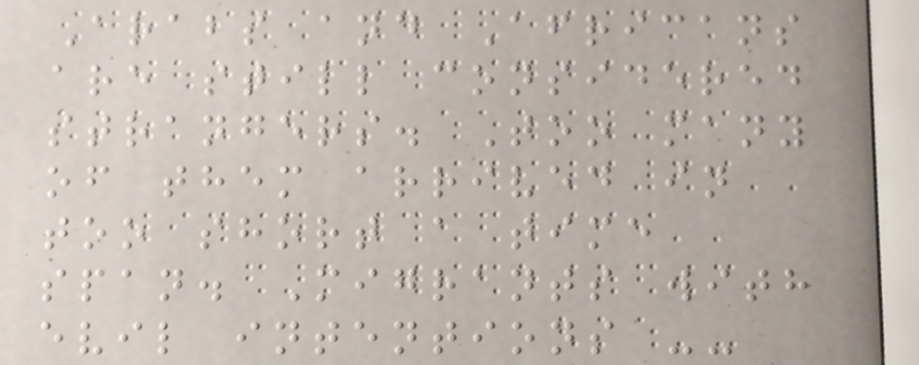Arabs and Africans
are still considered
strangers. Too many
of them arrived in
too short a time
span. Migrants with
evil intentions --
